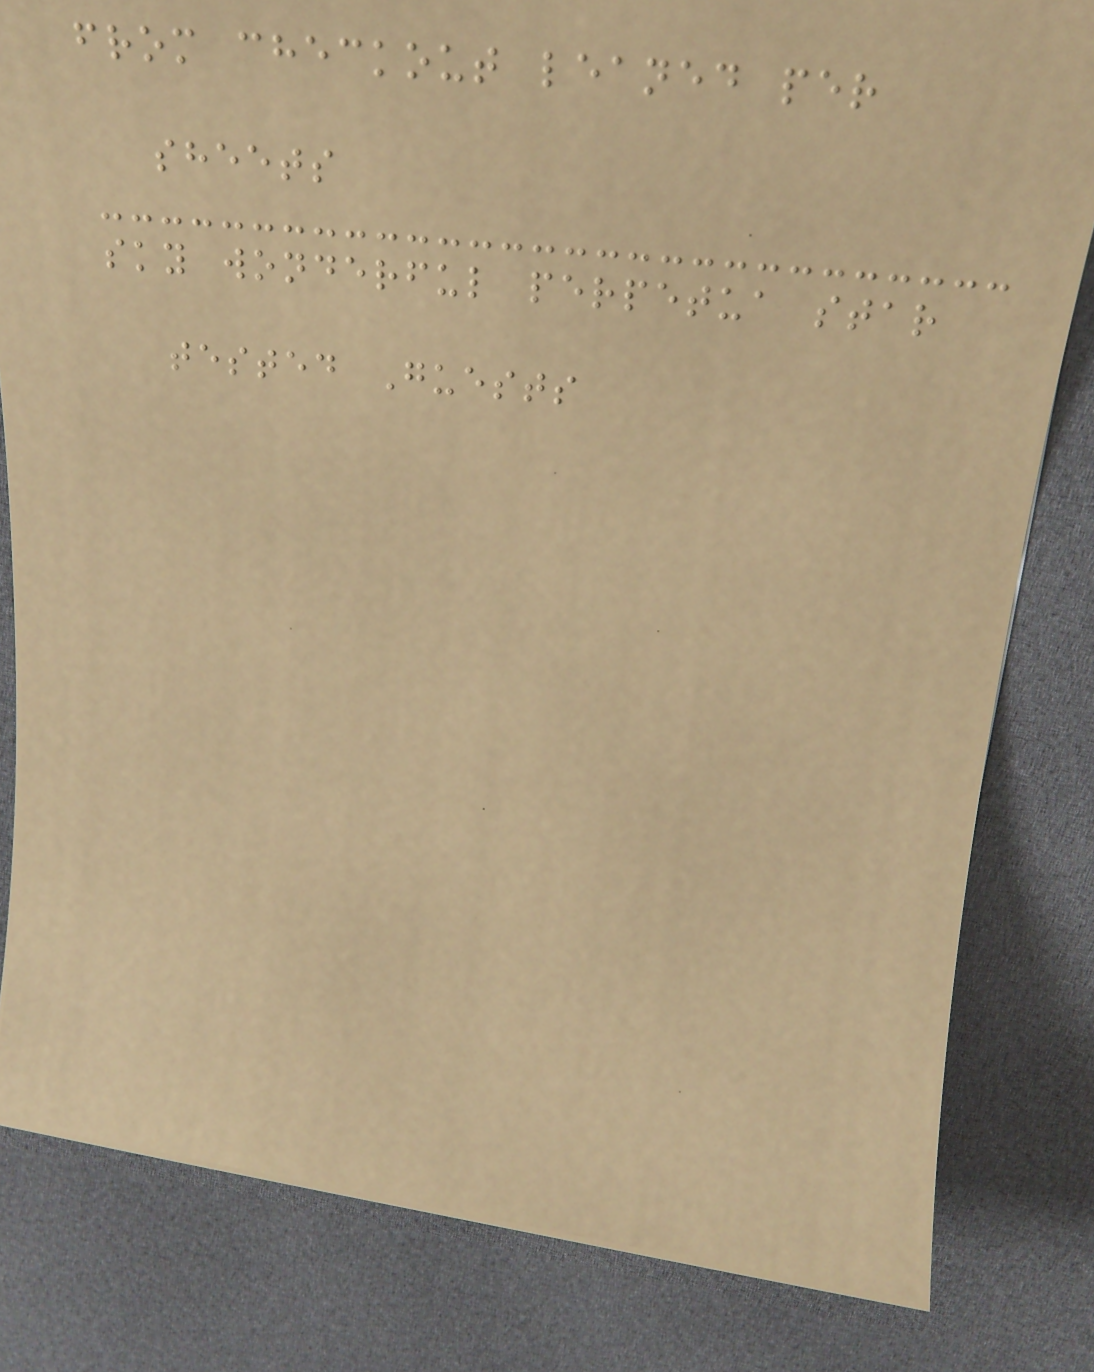from checkout leaned per
sheets
sky wonderful perpetua star
tested Guests
